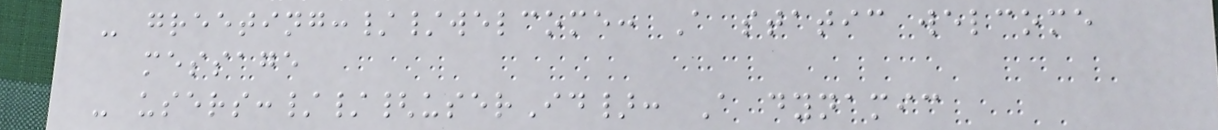- greeting://welcome: A static welcome
message
- users://{userId}: A dynamic
